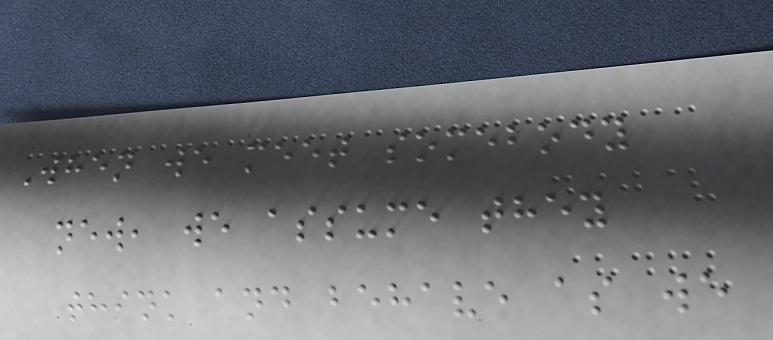When we meet somebody
new, we assume they
think and behave as we
